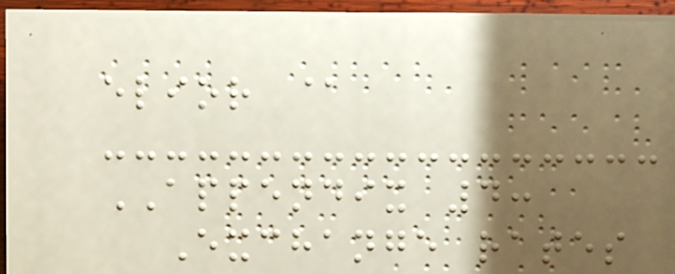elior @
APPENDIX 4:
Exchange rates
